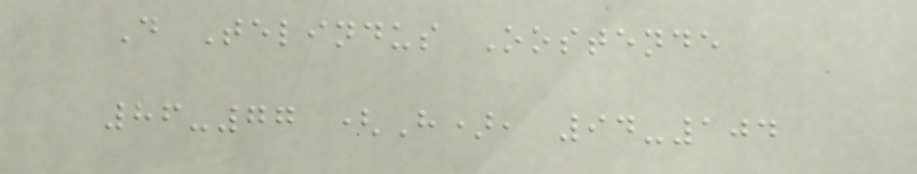D Telindus Oostende
86-77 (H), 94-104
